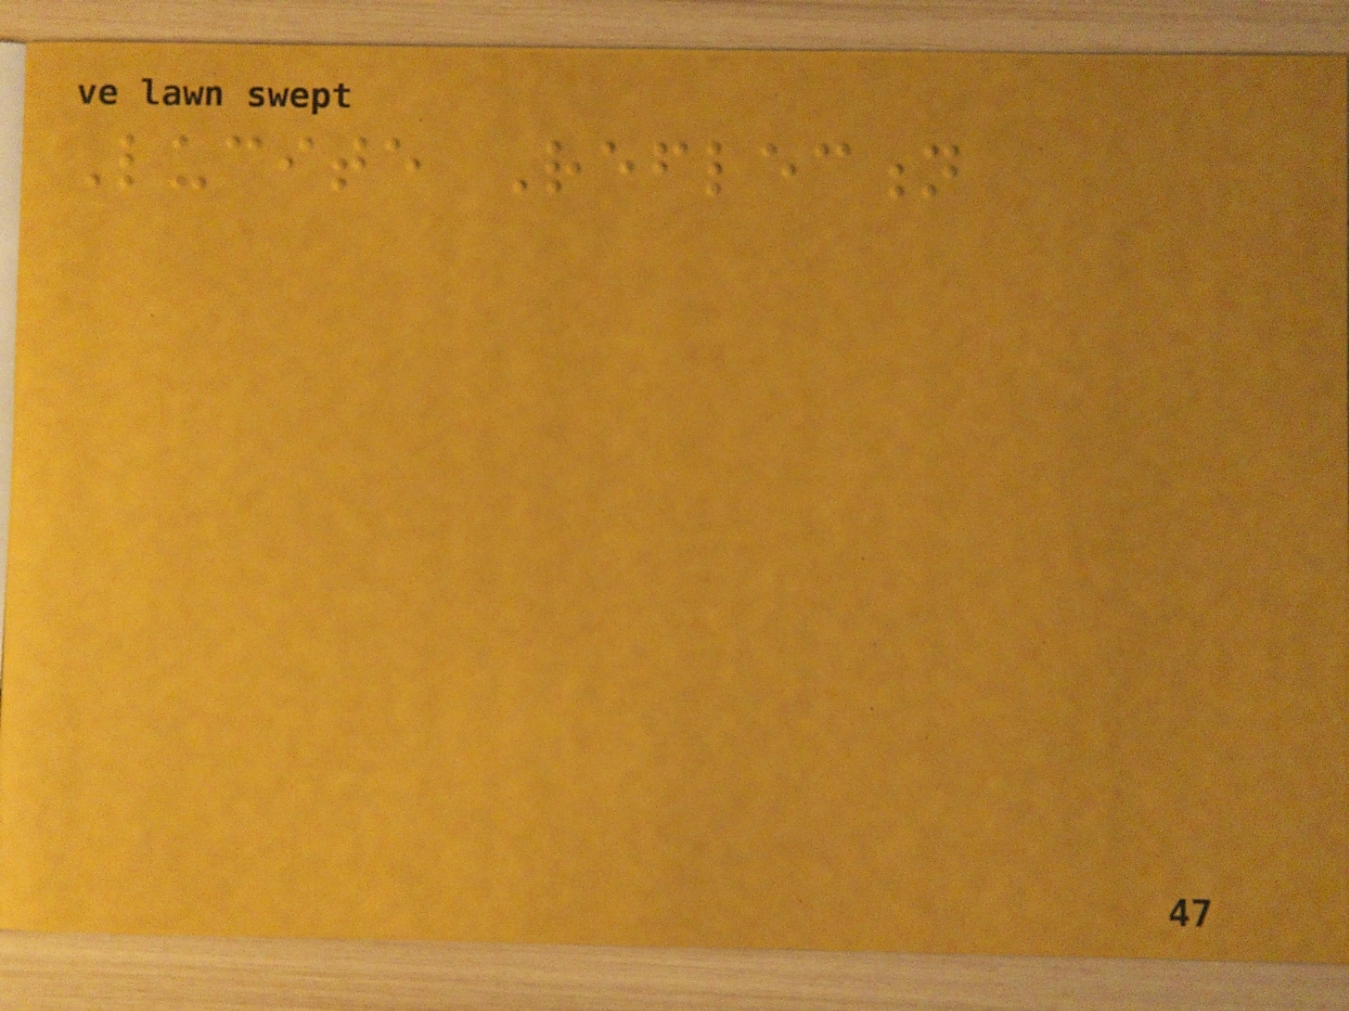Lucite Reflection
